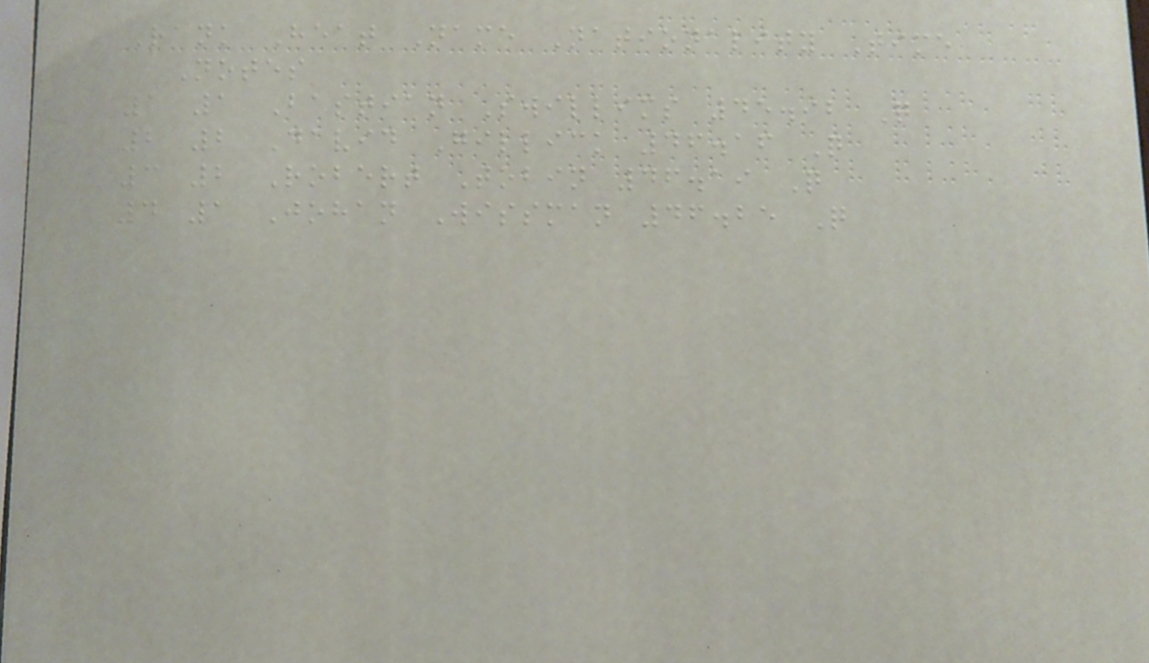Rank Heat Name Nationality Time
Notes
1 1 Bastian Swillims 45.92 Q
2 2 David Gillick 46.16 Q
3 2 Robert Tobin 46.19 Q
4 1 Johan Wissman 46.25 Q
